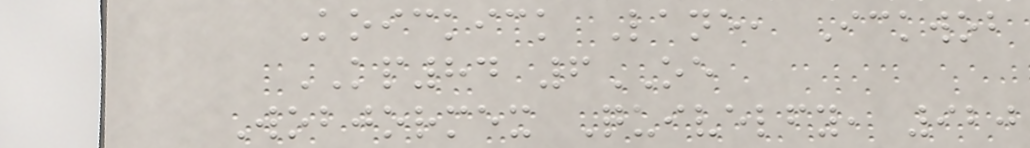Koickick Lane, Ickwob
KP84 6OE
Wobjormex Quivelfy, 920
